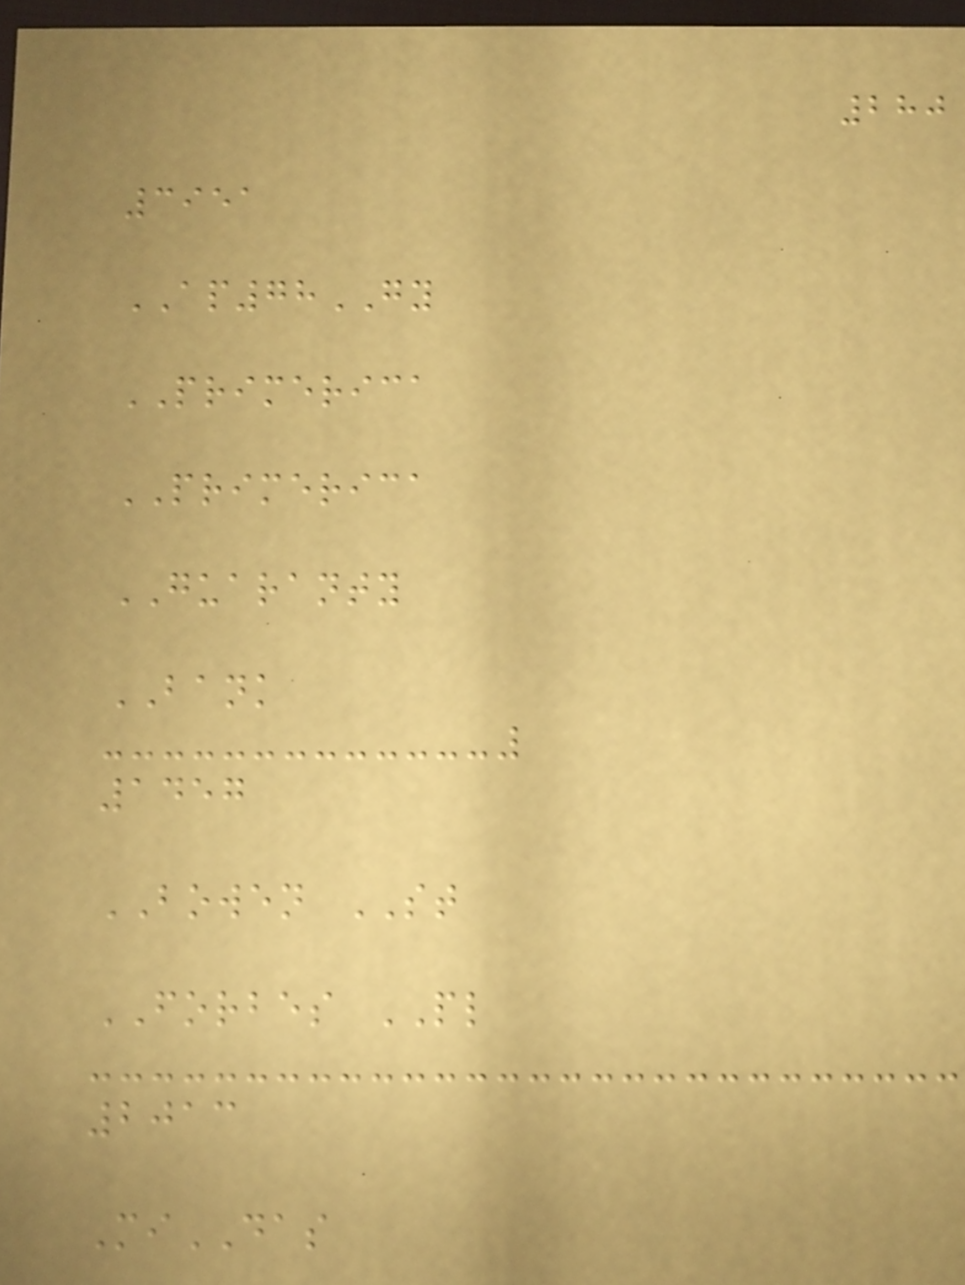280
3951
AP78GY
PRIMERICA
PRIMERICA
GUARANTY
BANK
1457
BOWEN ST
FORBES PL
2013
MiDAS
